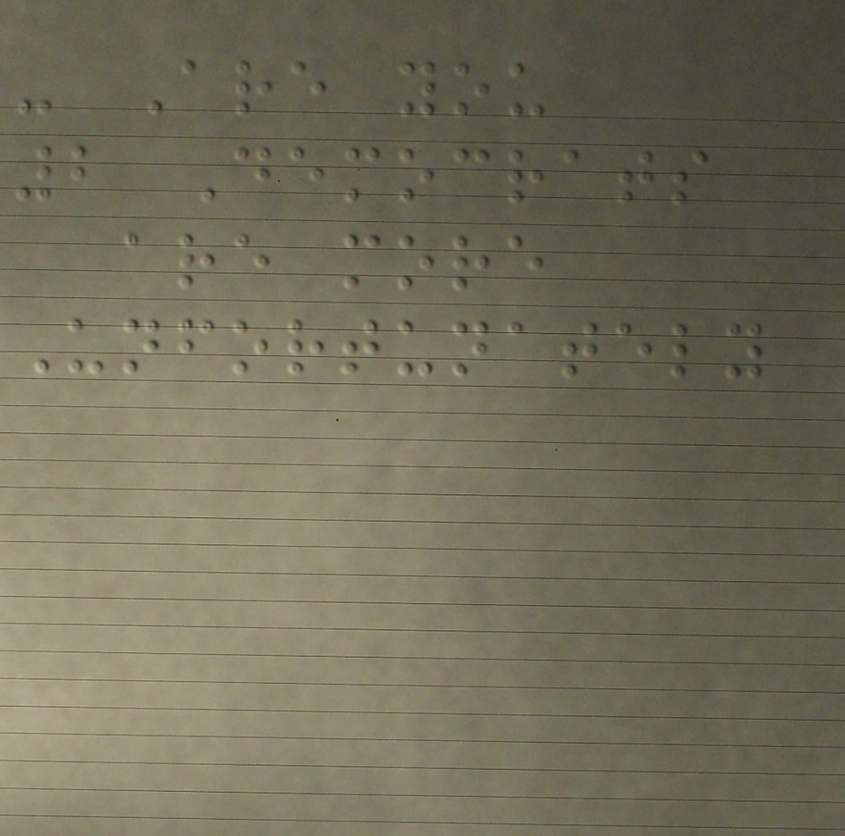- Are you
2 Democrats
are more
Unfortunately
